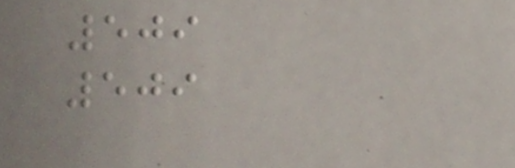509
509
